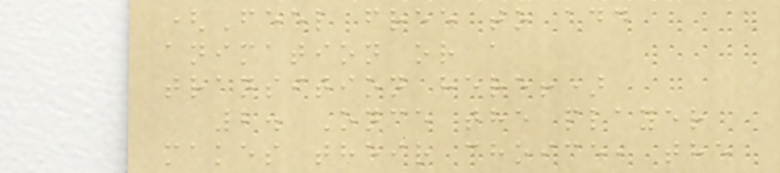(Feel free to add
animation or a
transition here!)
2. Once the player
makes their choice, the
